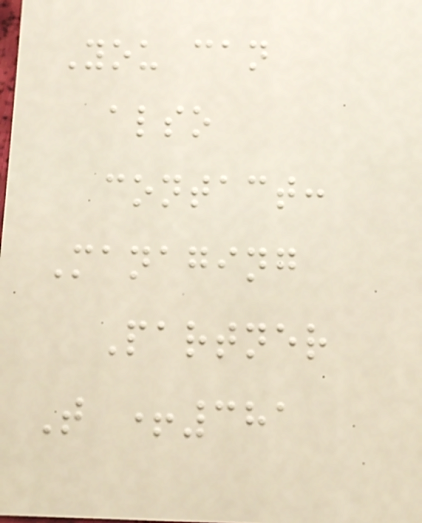You can
also
contact:
Managing
Partner
T +381
